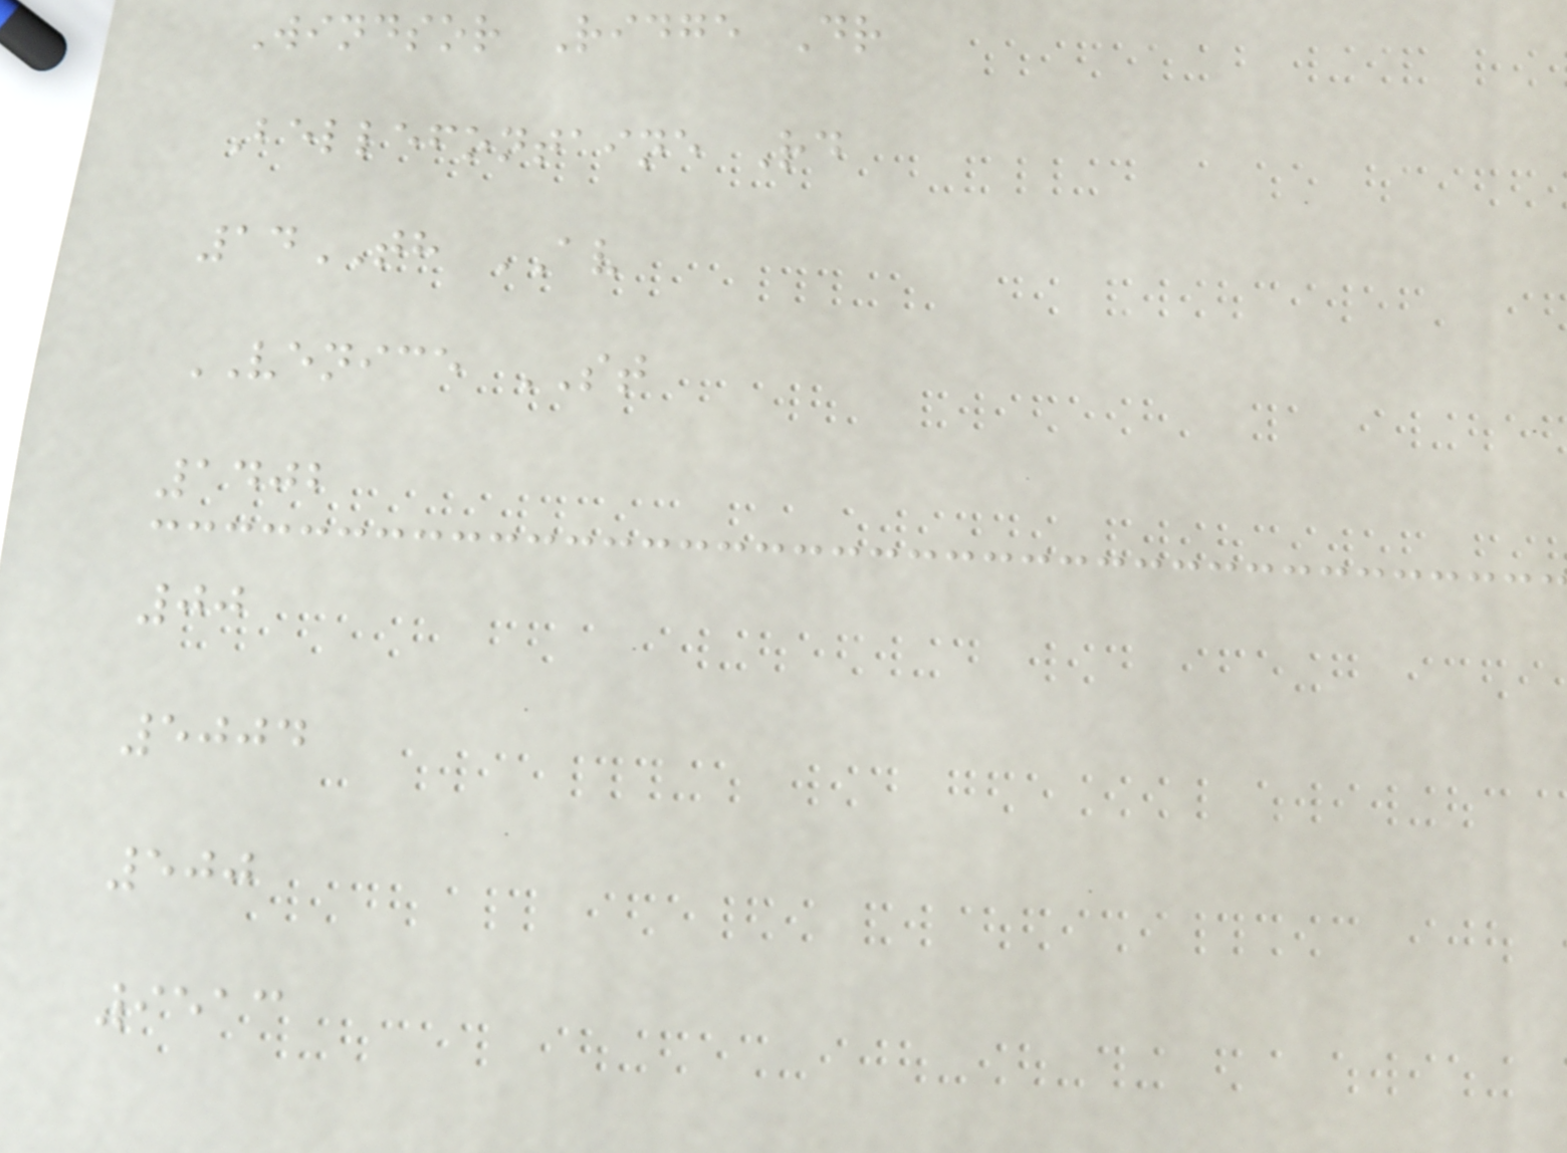Windsor Ridge Dr
Bellefontaine Rd
14TH AV
VENICE ST
1402
00
5004
500
9513
